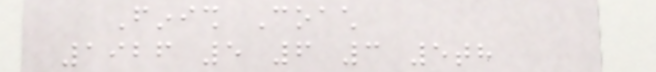Finish Coach
1926 5 6 3 5th
